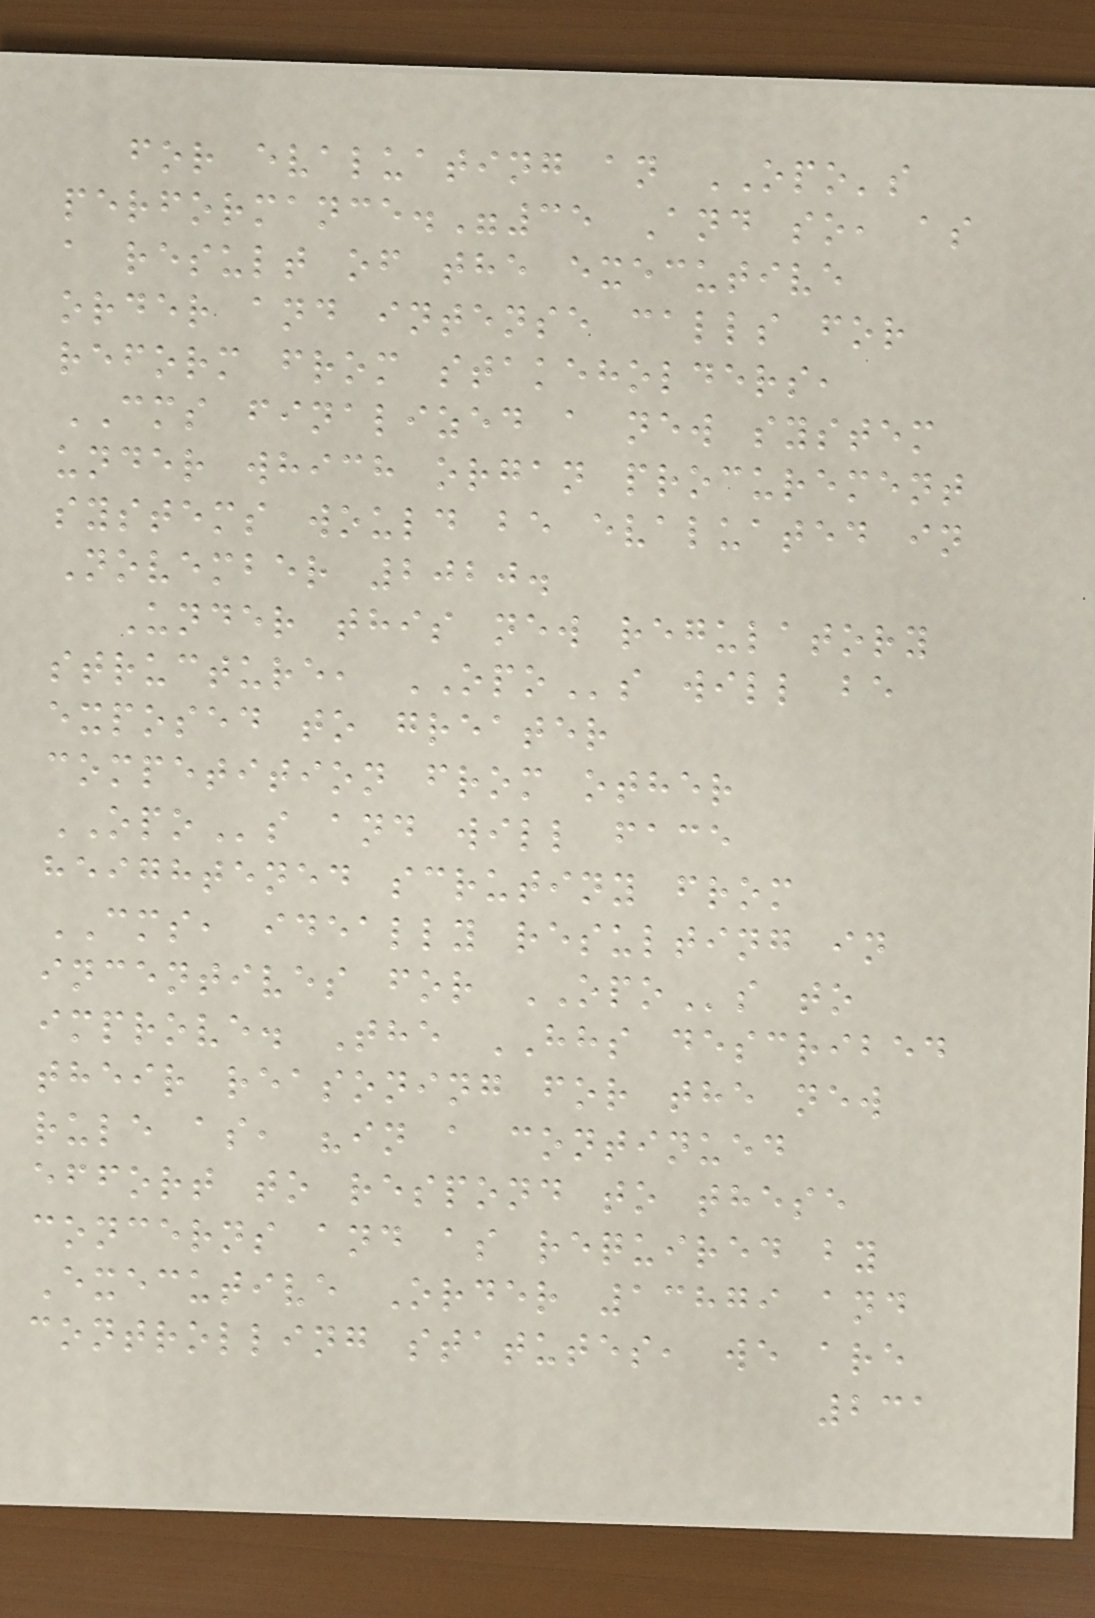for evaluating an OPO's
performance."35 And so, as
a result of the executive
order and intense calls for
reform from stakeholders,
CMS finalized a new system
under which organ procurement
systems would be evaluated in
November 2020.
Under this new regulatory
structure, OPOs will be
exposed to greater
competition from other
OPOs and will face
heightened scrutiny from
CMS, ideally resulting in
incentives for OPOs to
improve. The HHS described
their reasoning for the new
rule as, "in a continued
effort to respond to these
concerns and as required by
Executive Order 13879 and
controlling statutes, we are
231
